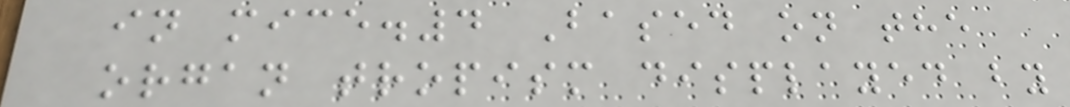in mice.4 Based on the
organ tropism displayed by
